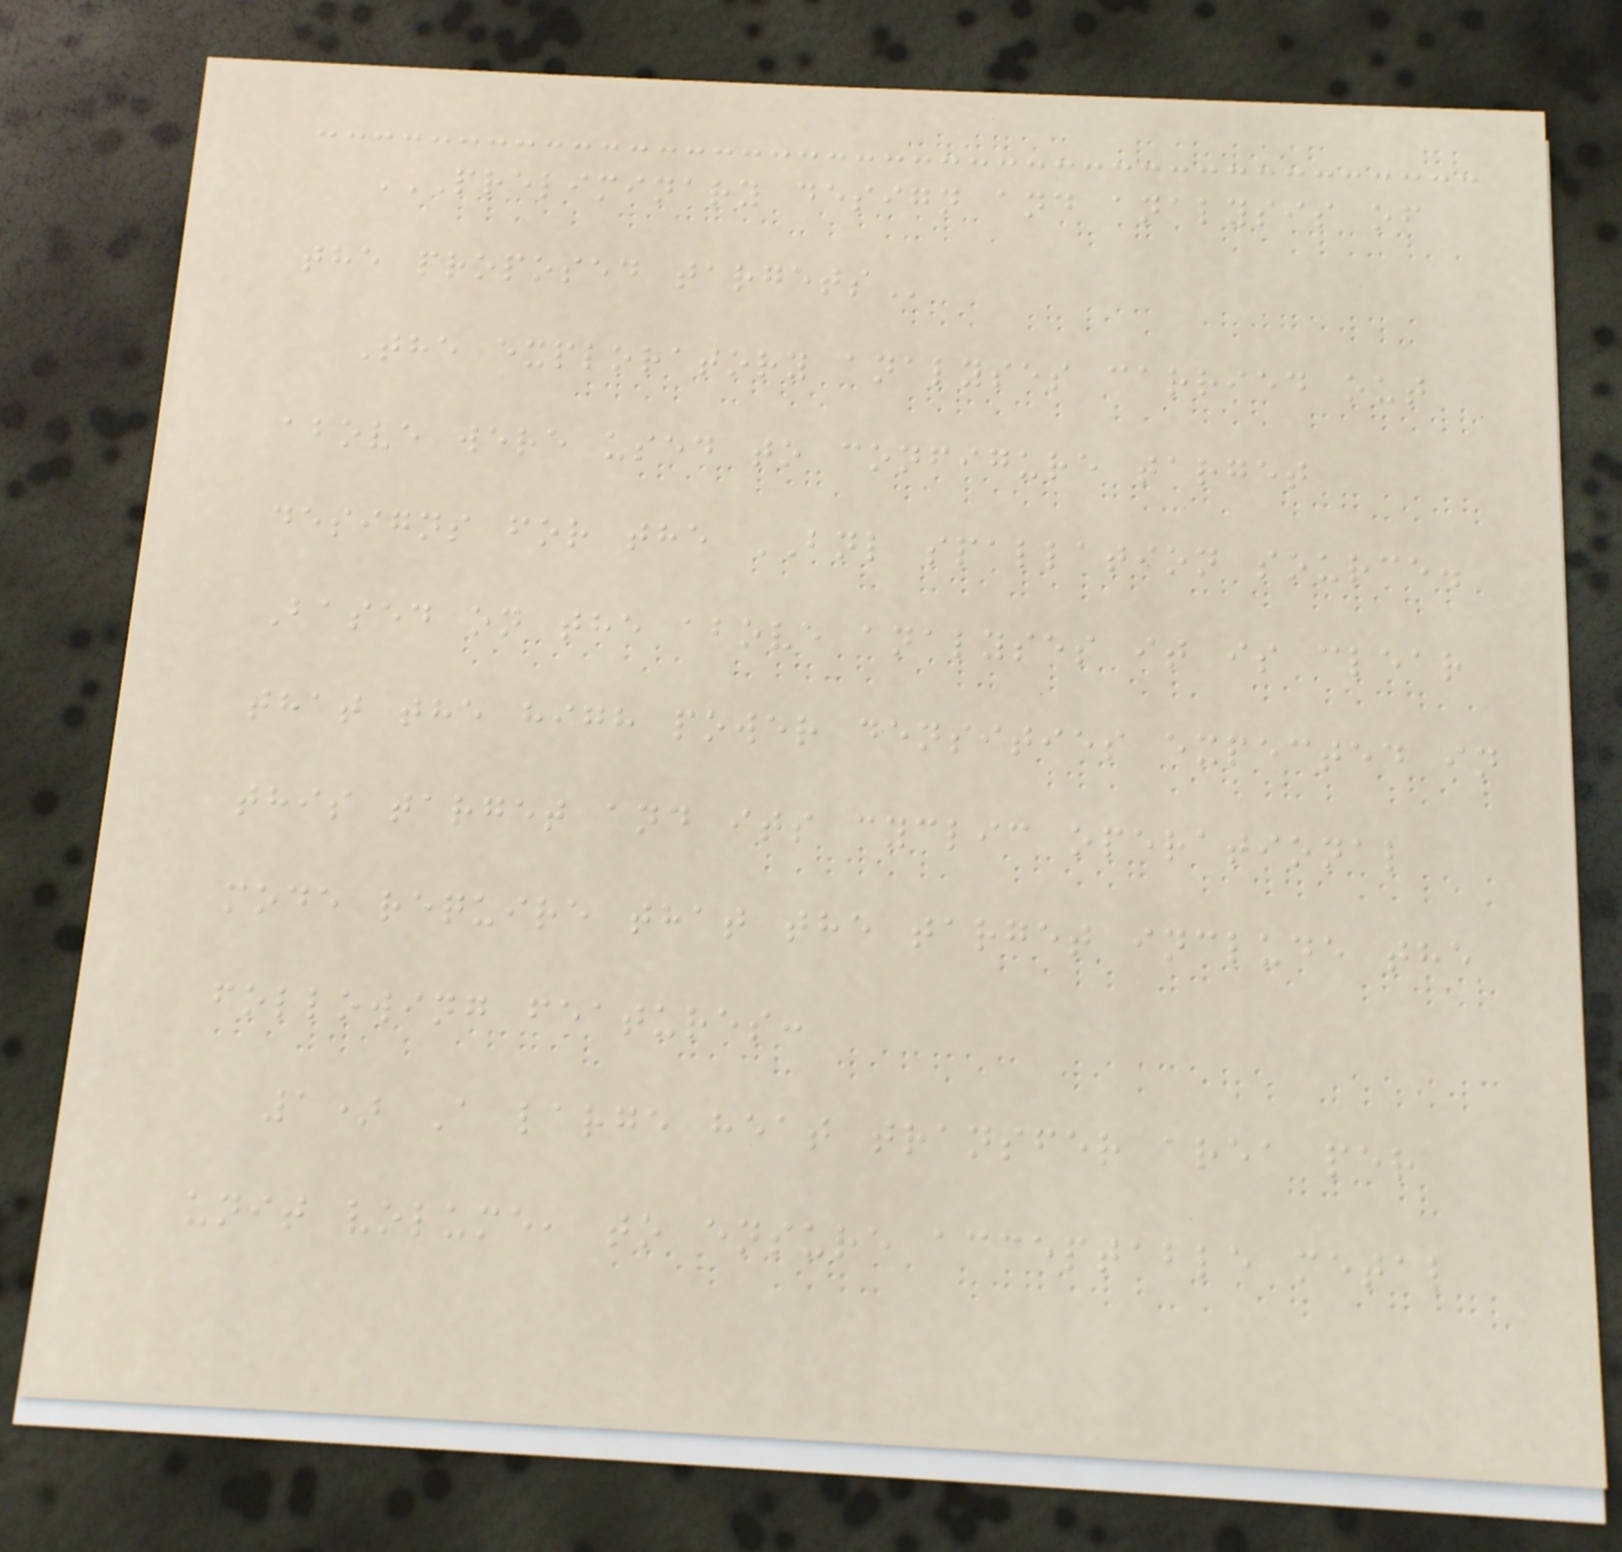PRELIMINARY DESIGN AND ANALYSIS OF
THE PROPOSED TARGETS
The exploratory analyses carried out
above were used to configure target
designs for the BNL spallation source.
Based on the above analyses it is clear
that the high power densities expected in
this target and its cyclic operational
mode require that the target include the
following features:
1) A large heat transfer area per
unit volume, to ensure acceptable metal
